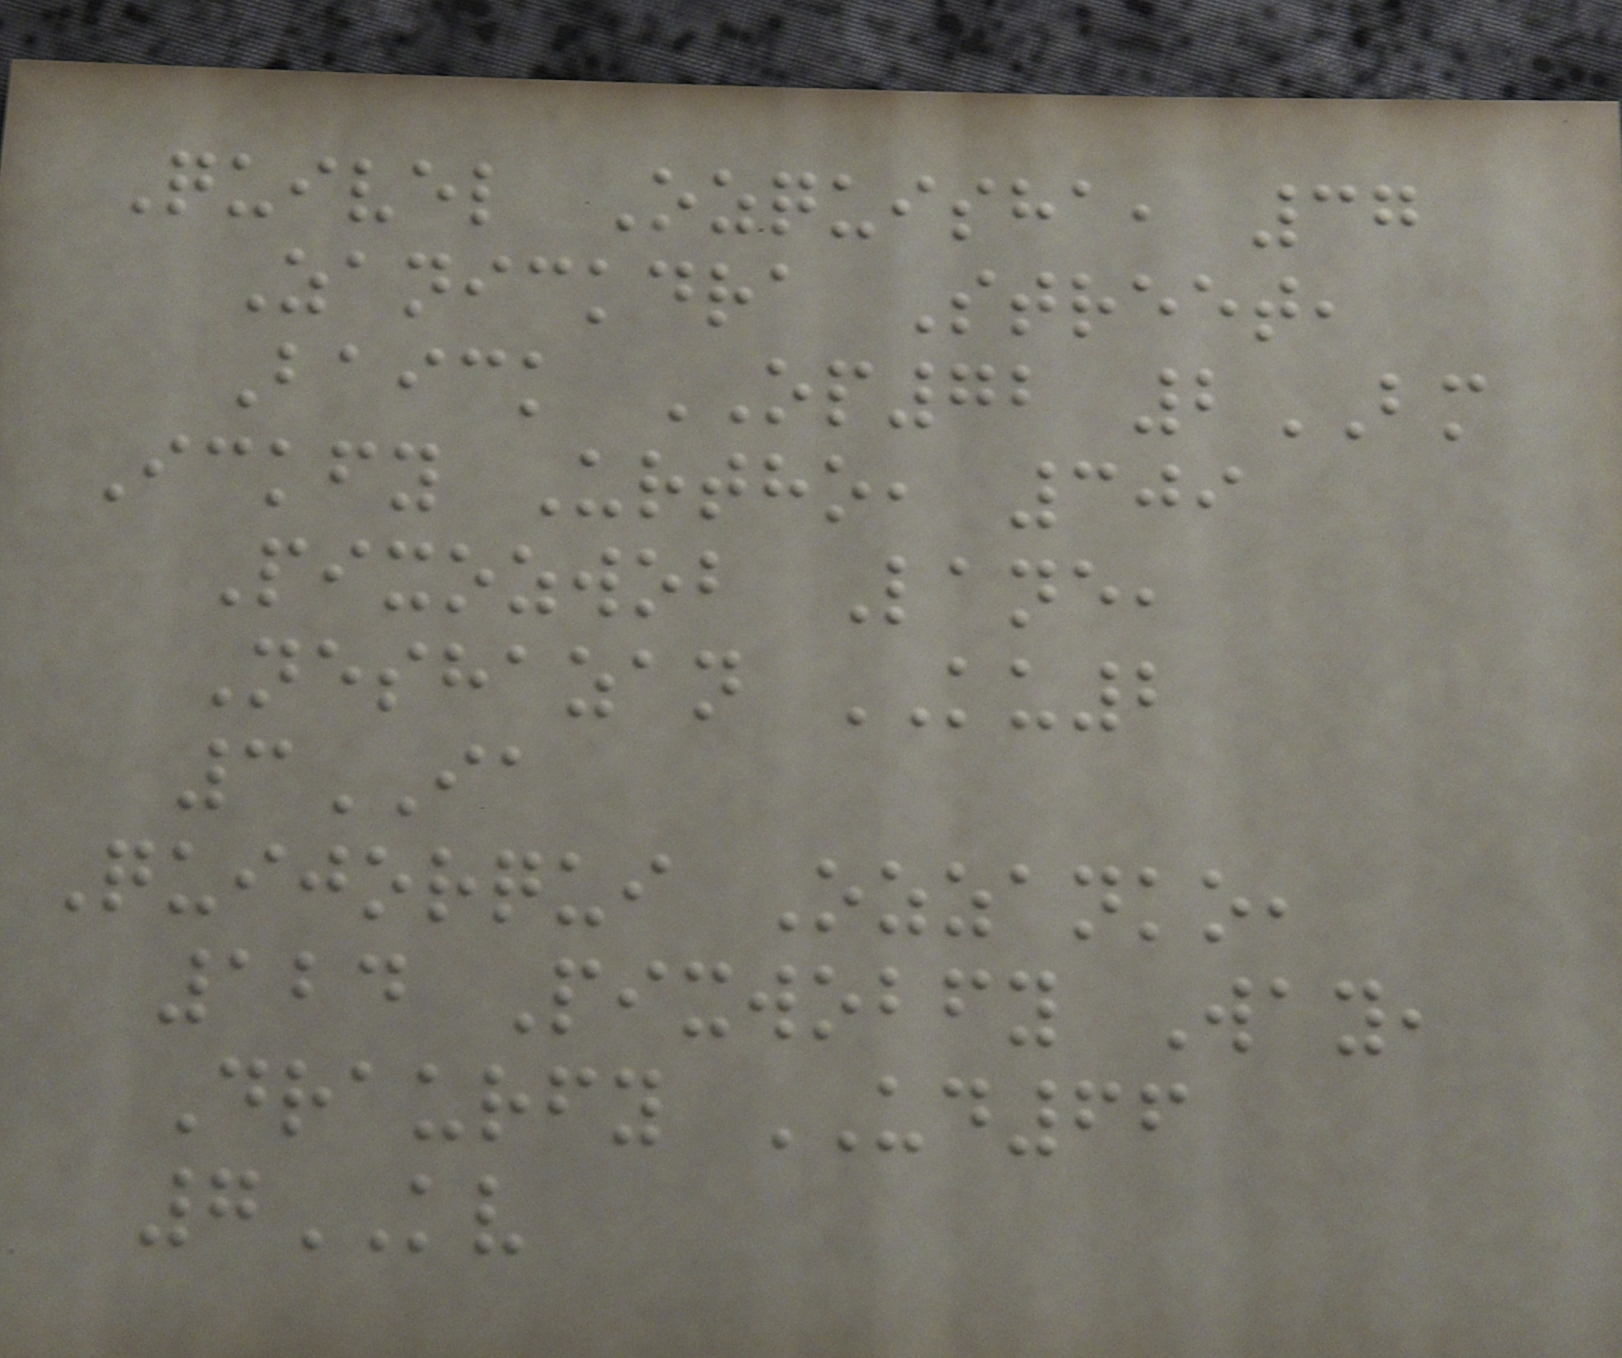Quivel Ozquisha, 37
Zanickdra Street,
Baick OP72 2BM
Ickfy Urtho, 309
Pixozwob Lane,
Neshazan KU2
3IA
Quijorqui Ozzanko,
124 Pixwobfy Way,
Draurfy UD66
7KV
